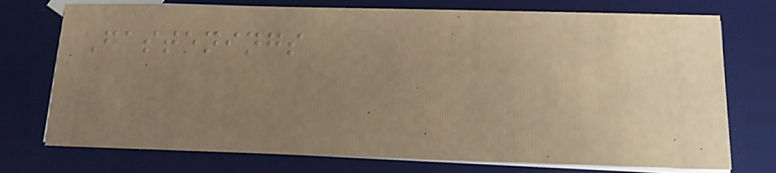Fastenings
